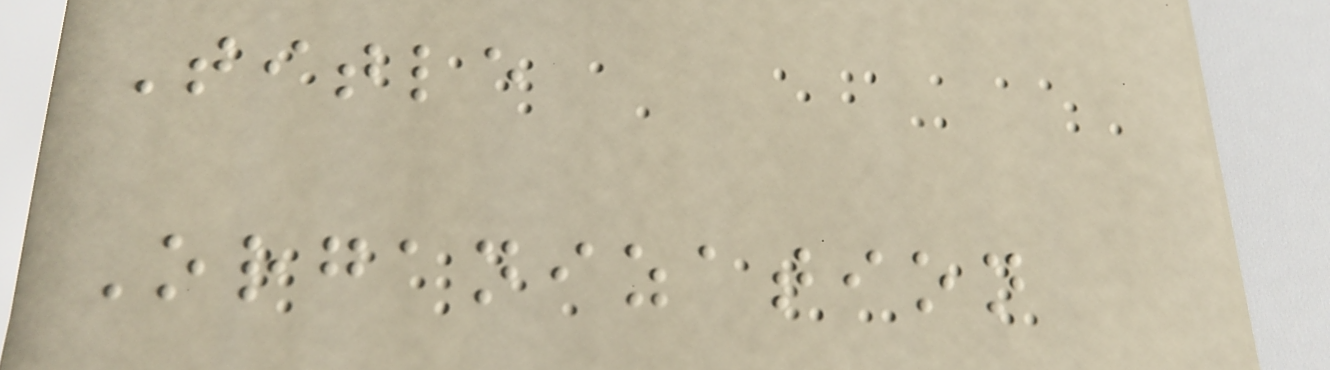Title
Organization
